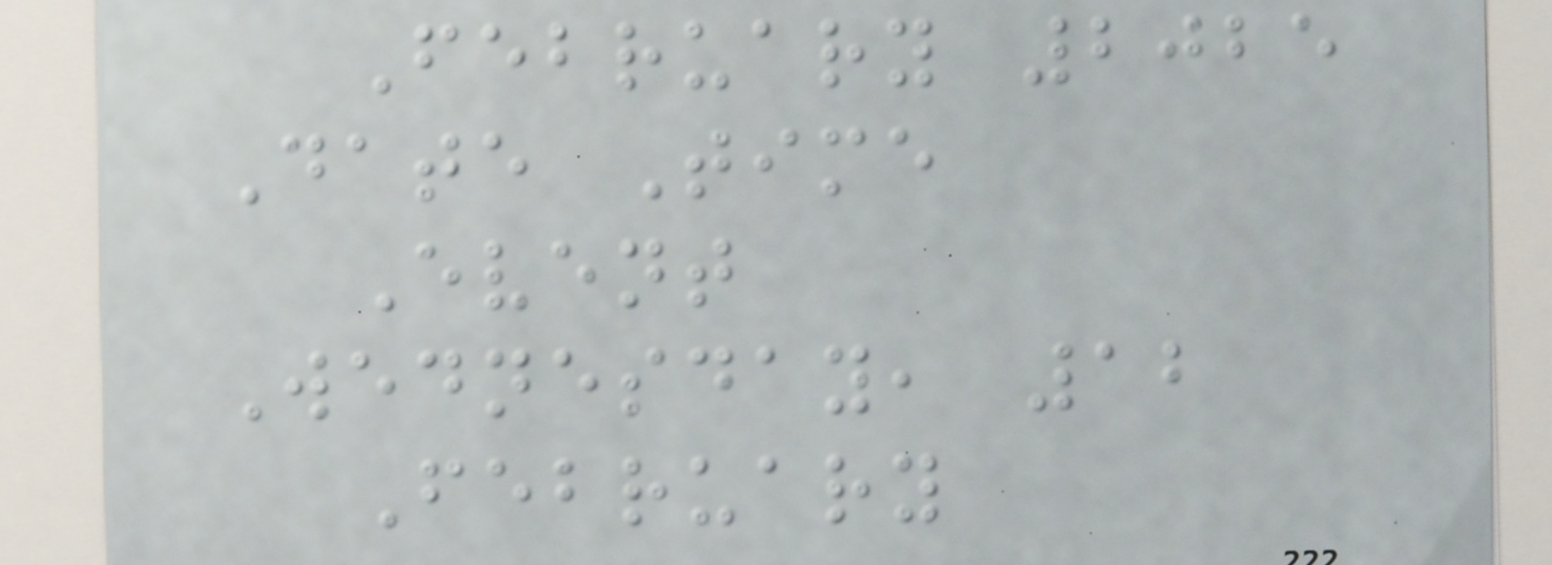February 2025
Date Time
Event
Wednesday, 12
February
